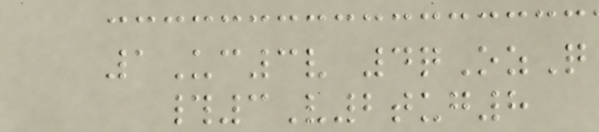1Uc3v 4qOzQ
#3V2tug8
